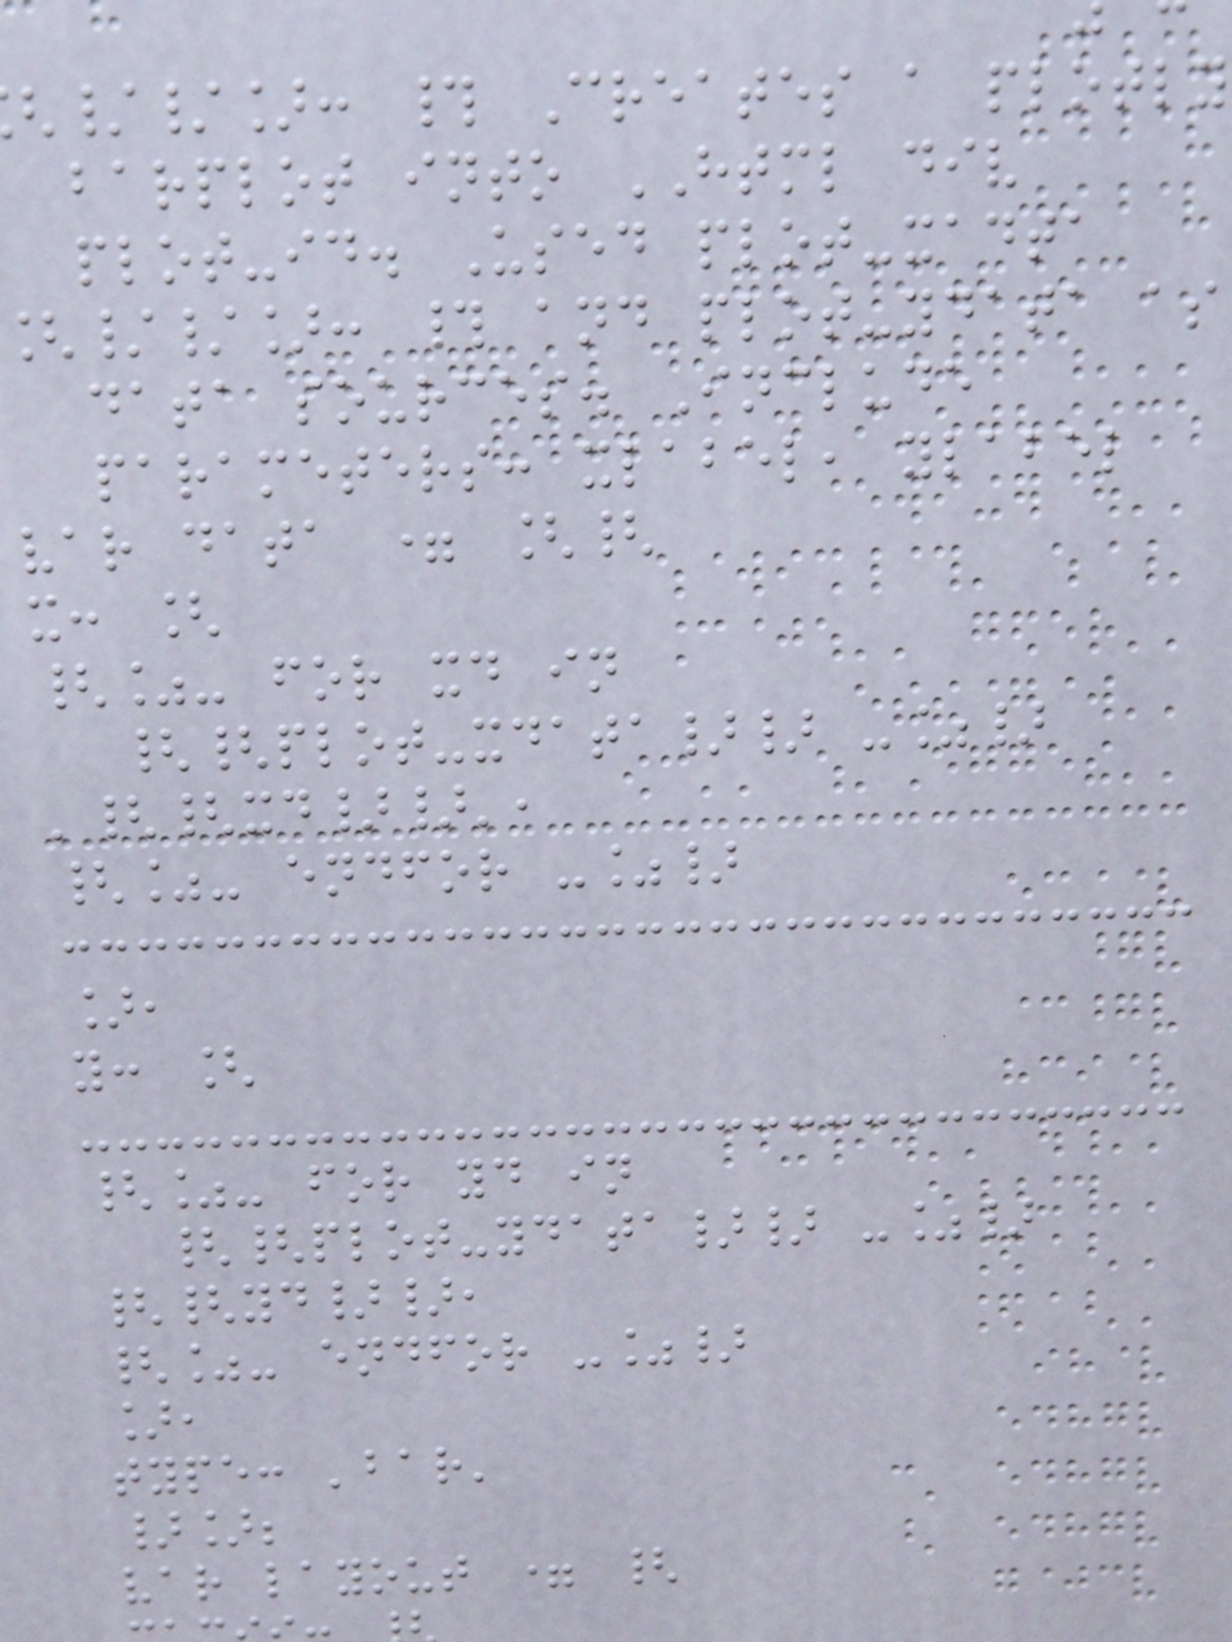//]: # Creates a plotly
barplot into HTML div
plot-id. Used plot-xadta
//]: # and plot-ydata as
data sources. Include
parameters: xlabel, ylabel
var data = [{
x: [
{%- for xd in
{{plot-xdata}} -%}
'{{xd}}',
{%- endfor -%}
],
y: [
{%- for yd in
{{plot-ydata}} -%}
{{yd}},
{%- endfor -%}
],
type: 'bar'
}];
var layout = {
